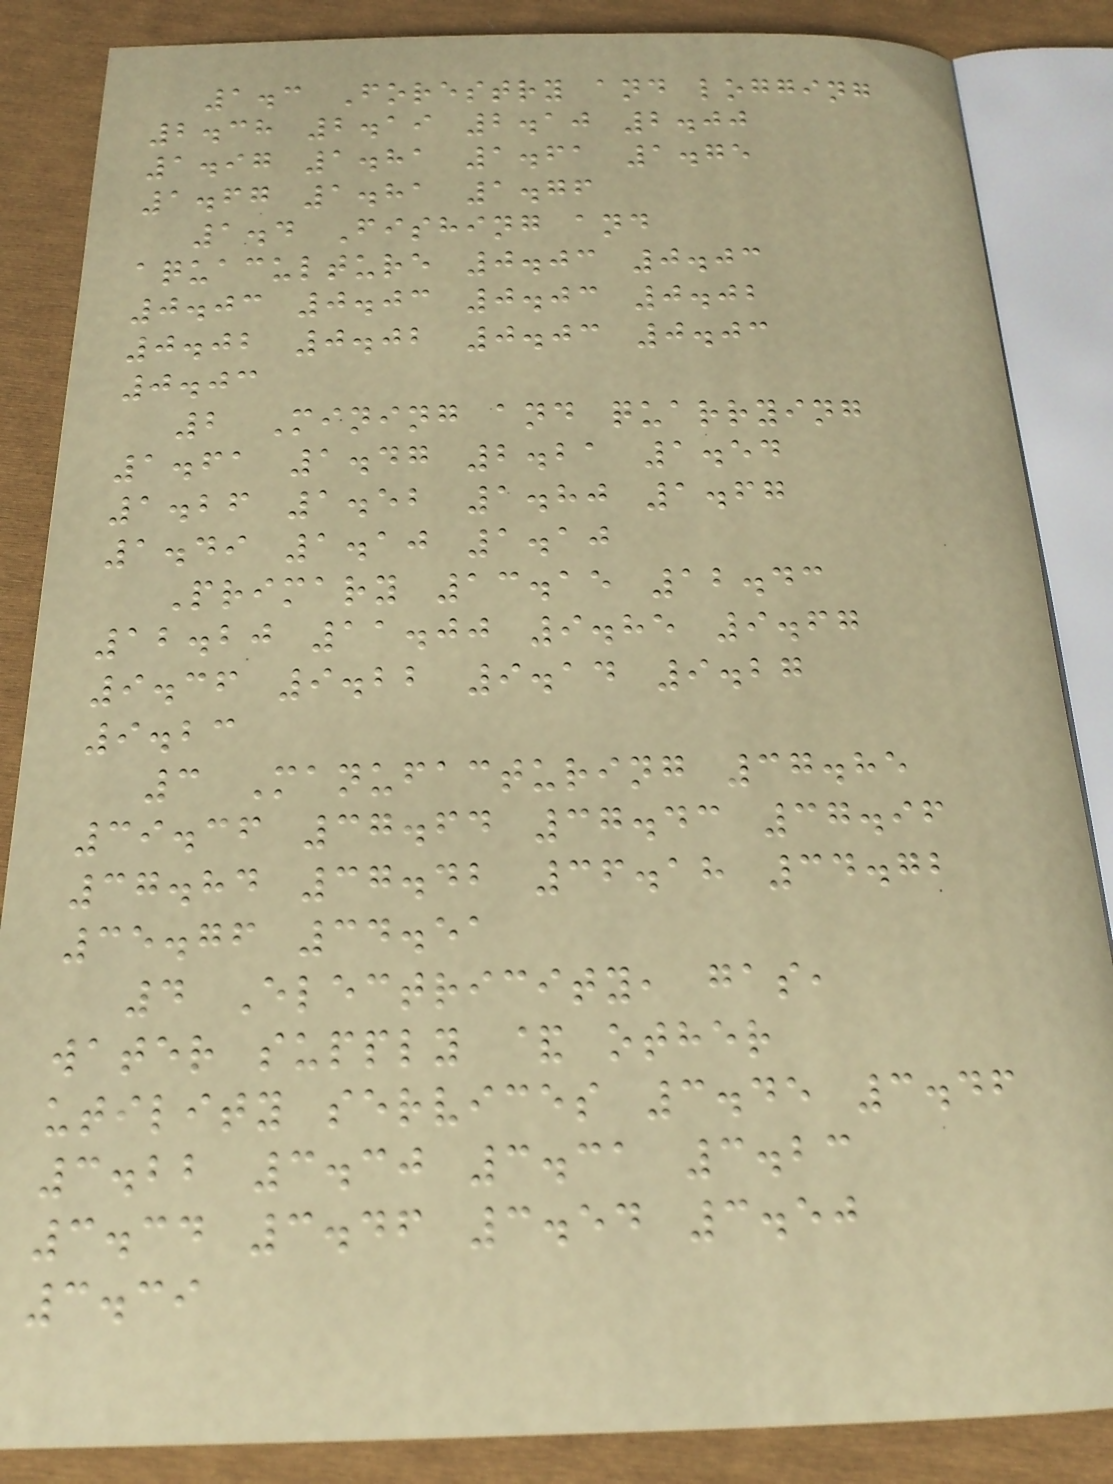1.3 Forestry and logging
2.38 2.19 2.10 2.00
1.97 1.81 1.61 1.75
1.67 1.81 1.76
1.4 Fishing and
aquaculture 0.03 0.03
0.03 0.03 0.03 0.02
0.02 0.02 0.03 0.03
0.03
2 Mining and quarrying
1.61 1.47 2.21 1.54
1.26 1.52 1.80 1.67
1.49 1.10 1.10
Primary 13.15 12.43
12.20 11.00 9.85 9.67
9.36 9.22 9.14 9.27
9.23
3 Manufacturing 37.85
39.36 37.64 37.43 37.96
37.84 37.42 36.18 34.72
35.76 34.51
4 Electricity, gas,
water supply & other
utility services 3.45 3.46
3.22 3.30 3.31 3.23
3.34 3.46 3.54 3.50
3.39
